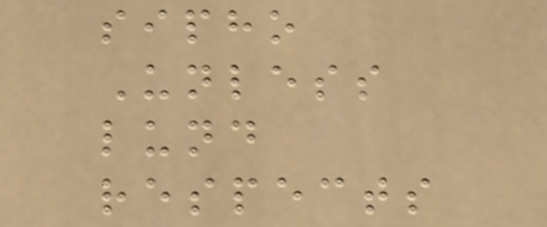sipho
Unless
lund
respects
